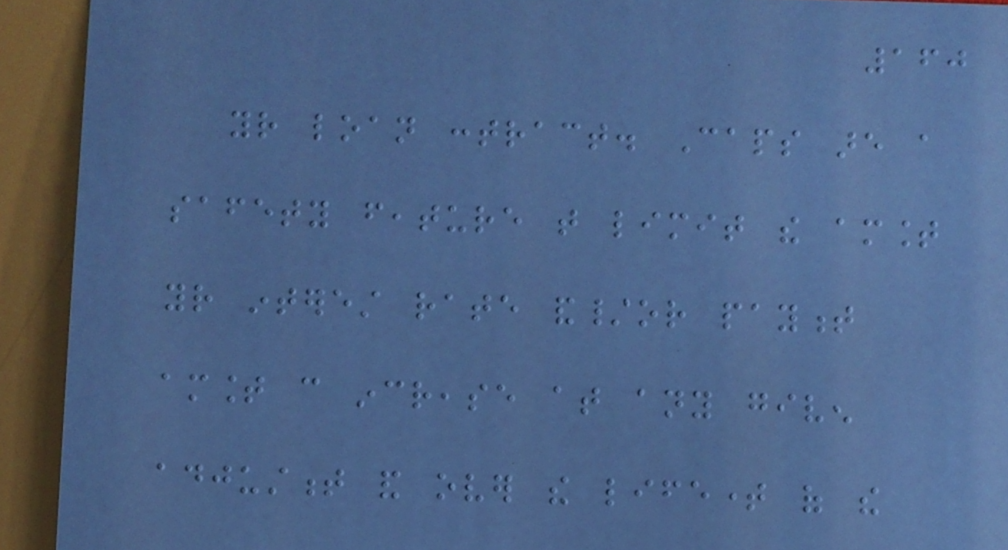160
your loan contract. Caps are a
safety feature that limit the amount
your interest rate and/or payment
amount can increase at any given
adjustment and over the lifetime of the
